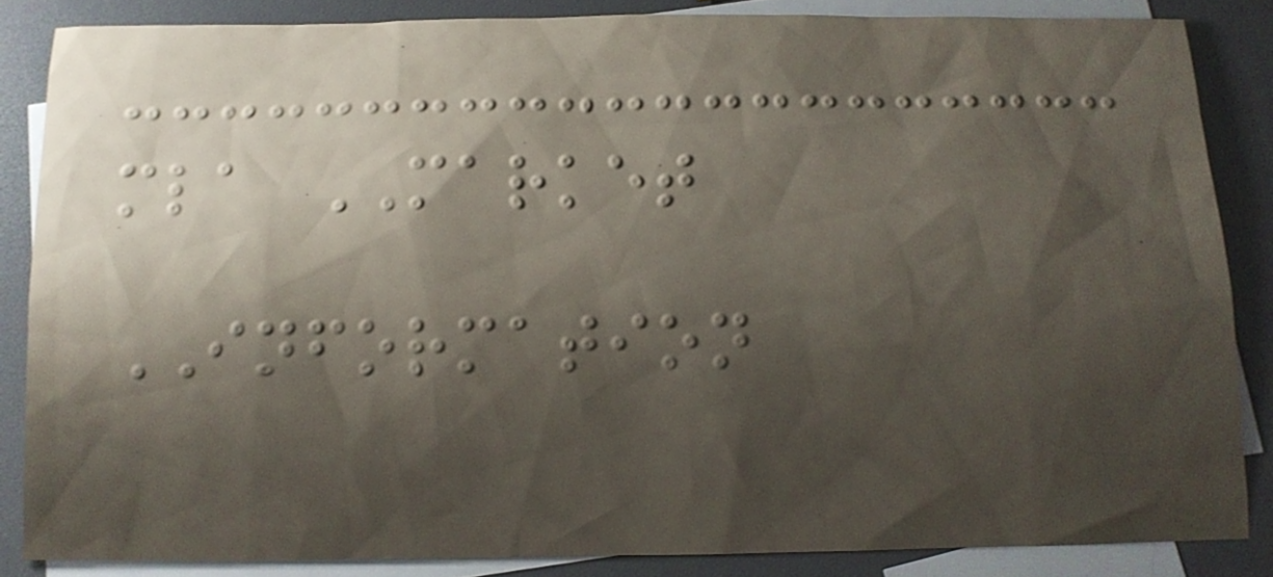mla MARKET
INFORMATION
